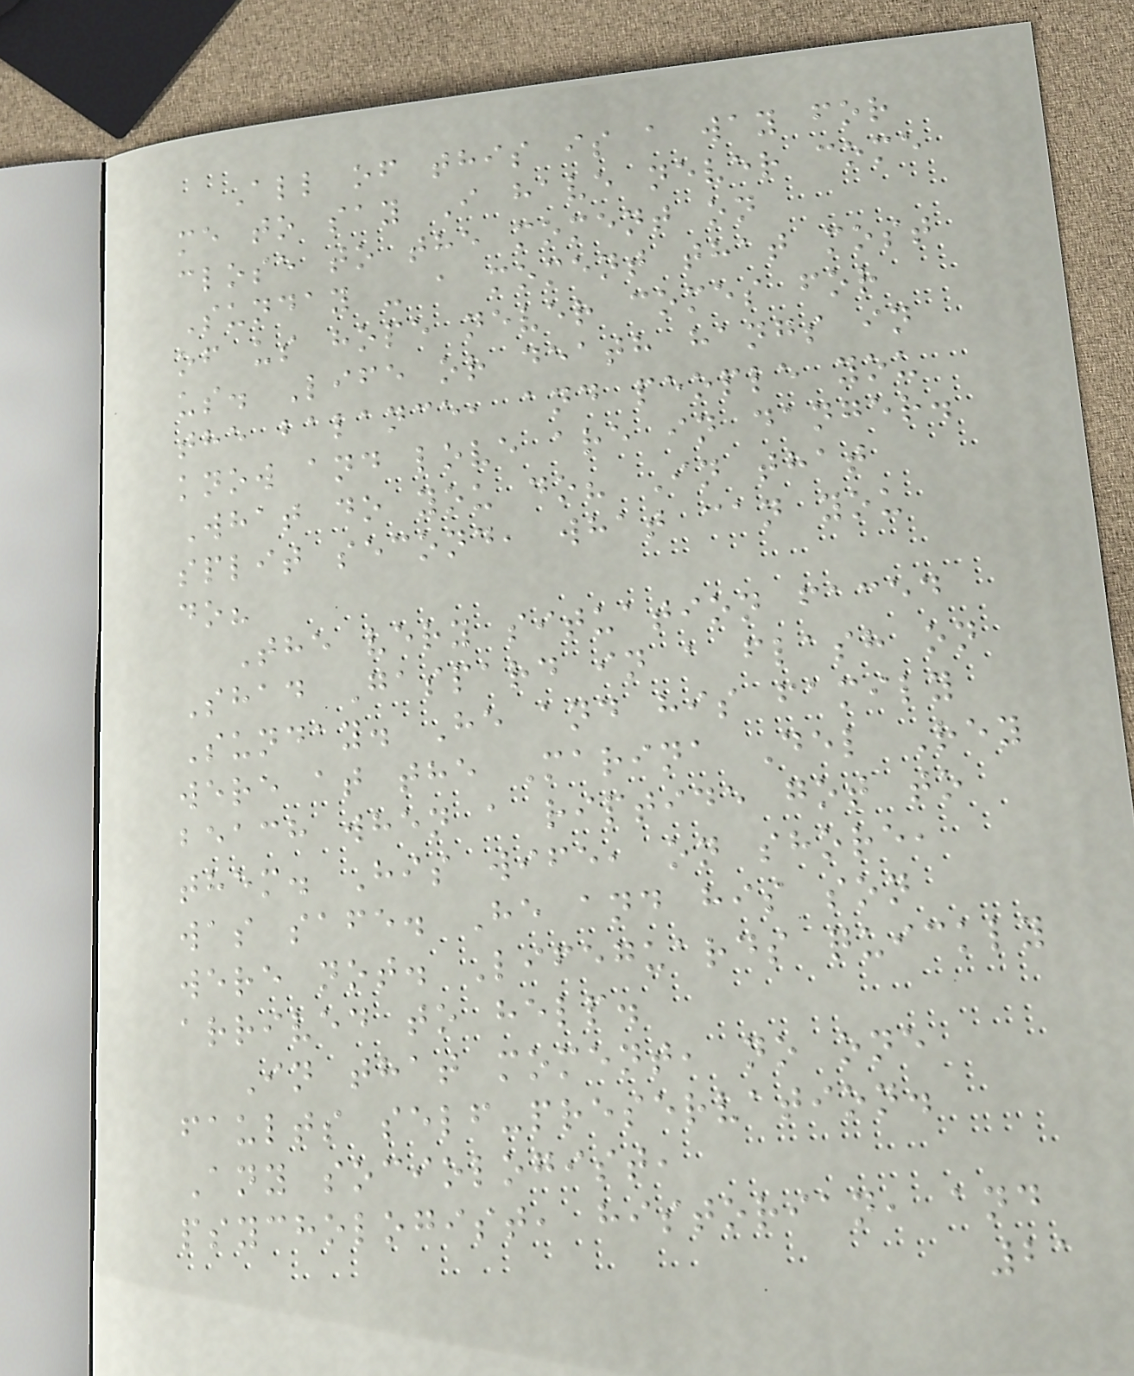All of this is a way for
me to say I have never come
close to the moment on
Sunday - a moment that most
of us hope never comes for
us. Life or death hangs in
the balance, and people you
know and love are in danger.
What do you do? In that
split second, what can you
do?
The very situation faced
Shad Gaspard in a flash on
Sunday. He and his family
were at the Marina Del Rey
beach when a riptide got to
them. His wife, on shore,
was safe. He and his son
were not. Lifeguards quickly
arrived to help.
In that moment, no one
faults self-preservation.
Any sociologist,
psychologist, historian, and
21
